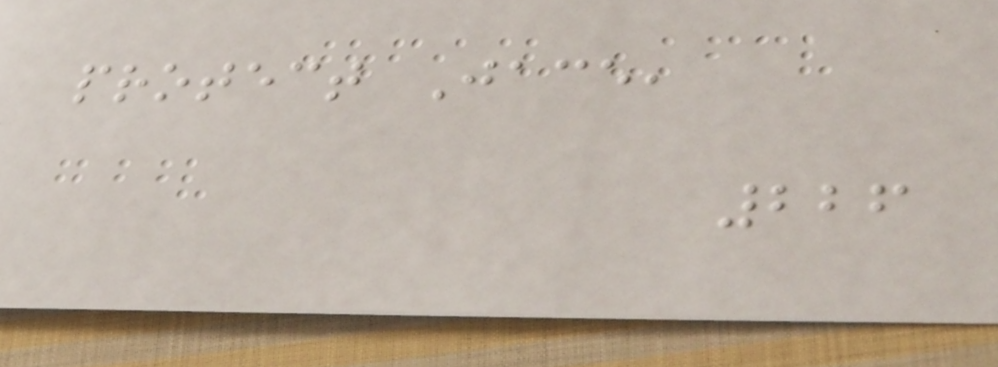protect Jace,
226
